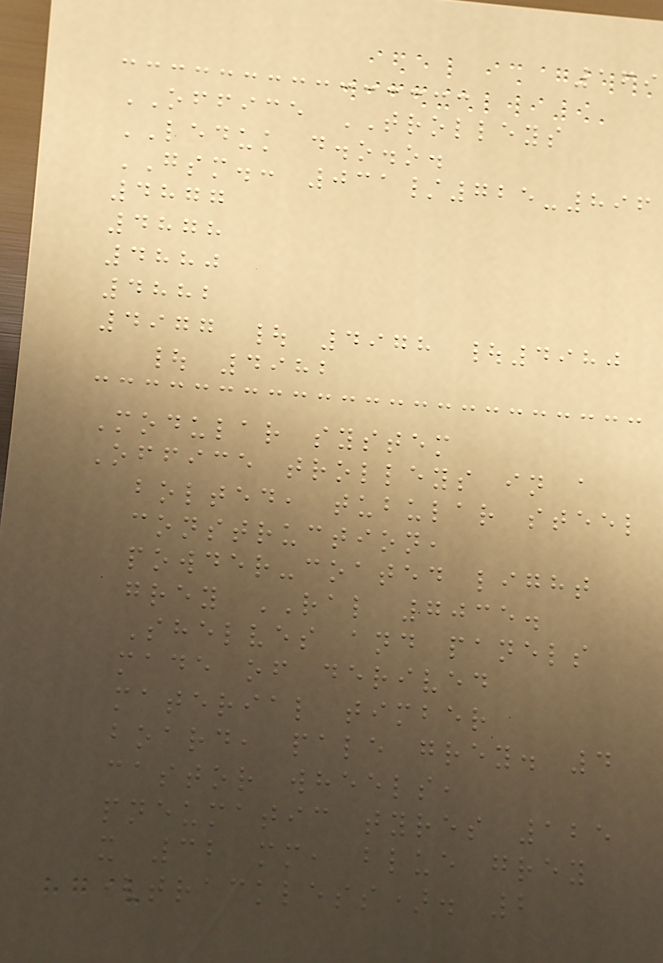169
OFFICE TROLLEYS
LEDUK d.o.o.
GSM.: 031/725-896
4877
4878
4880
4882
4977 | 4978 |4980
| 4982
Modular system
Office trolleys in a
bolted, tubular steel
construction,
powder-coated light
grey RAL 7035.
Shelves and panels
made of derived
material timber
board, pale grey. 4
castor wheels,
pneumatic tyres 125
x 32 mm, blue grey
(trackless). 2
